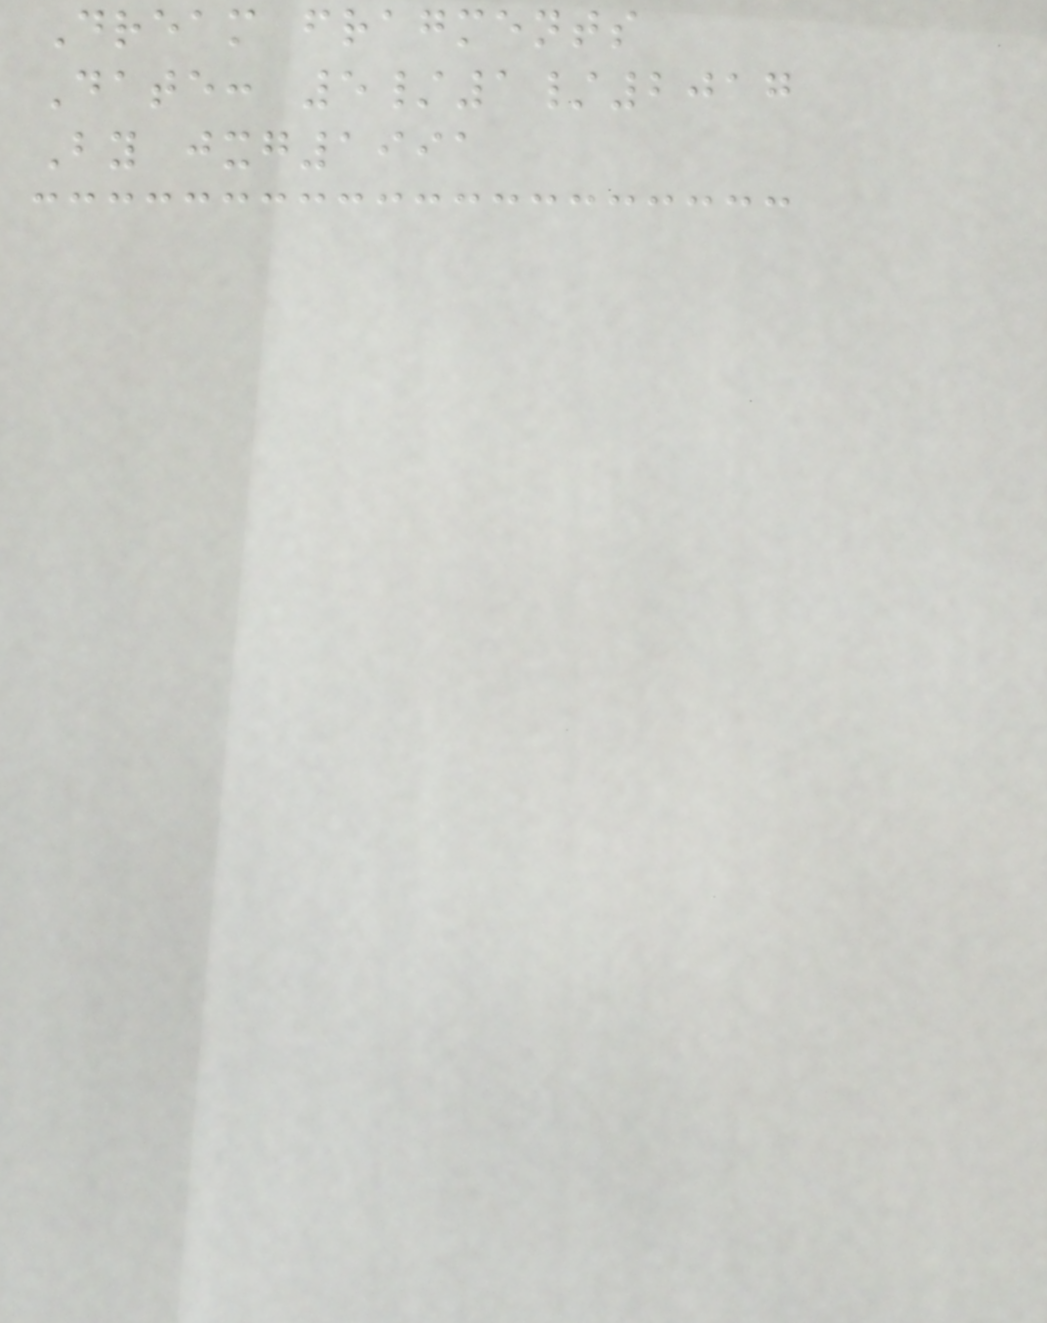Dream fragments
Date: 5/1/2017
By jxg1991
